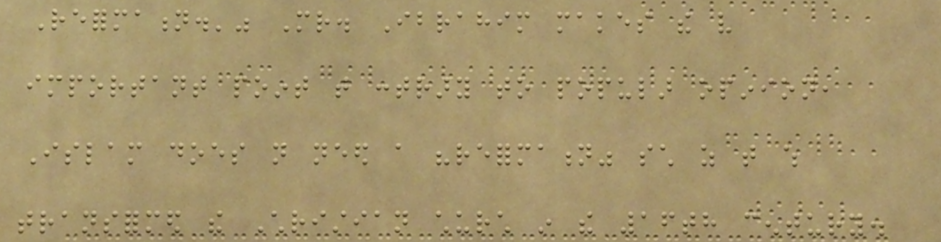Reformation.'" Mr. Ibrahim makes the very
important point that contrary to popular opinion,
Islam does not need a "reformation" such as that which
transformed the Christian church in the 16th century.
